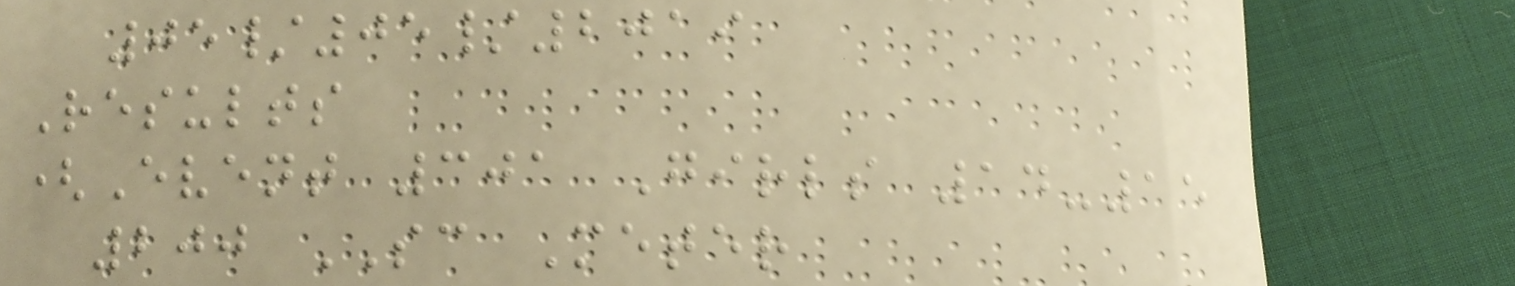05/05/2019
Results
(Event 301 Girls 14-15
200 SC Meter
